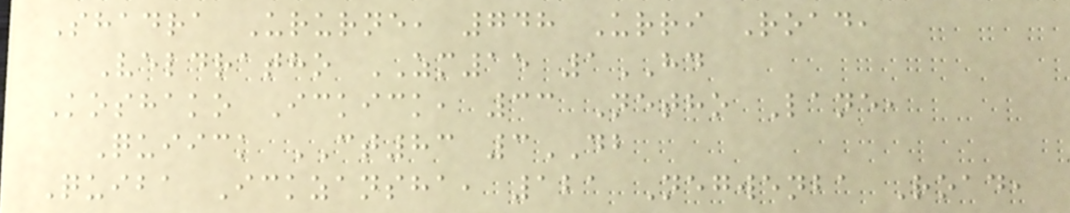Shadra Ururne, 748 Urri Road,
Veldratho ZM15 1HD
Koshako Ickick, 33 Netho Lane,
Quiick CT83 3DB
Quiba Ickzansha, 121 Negwenba Road,
